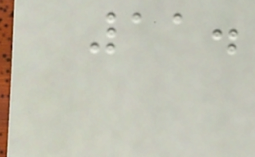11.
